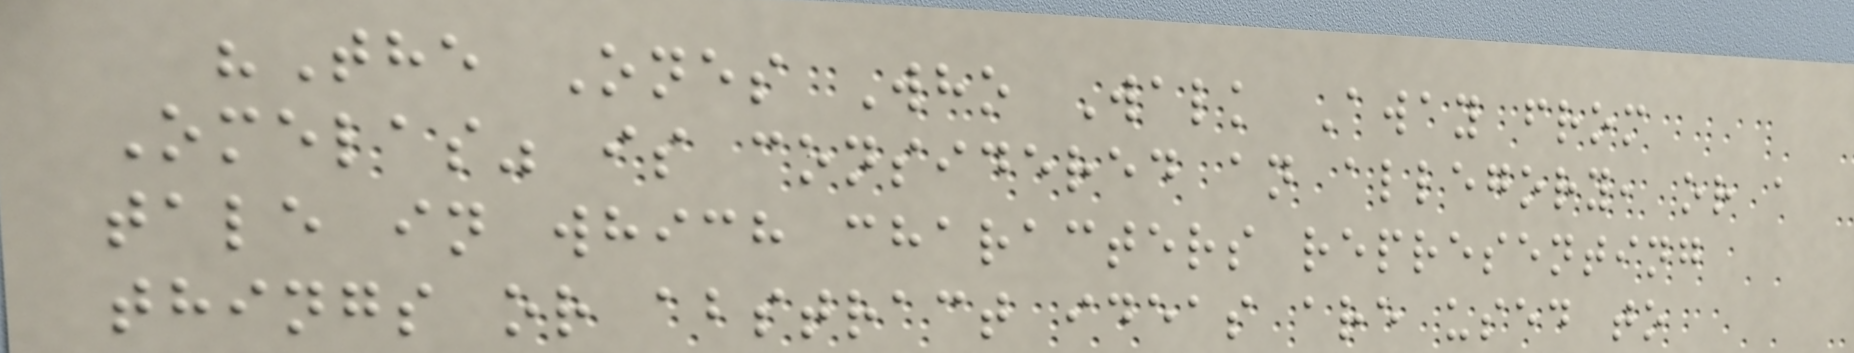"The Ones Who Walk Away from
Omelas" is considered an allegory, or a
tale in which characters representing
things or abstract ideas are used to
